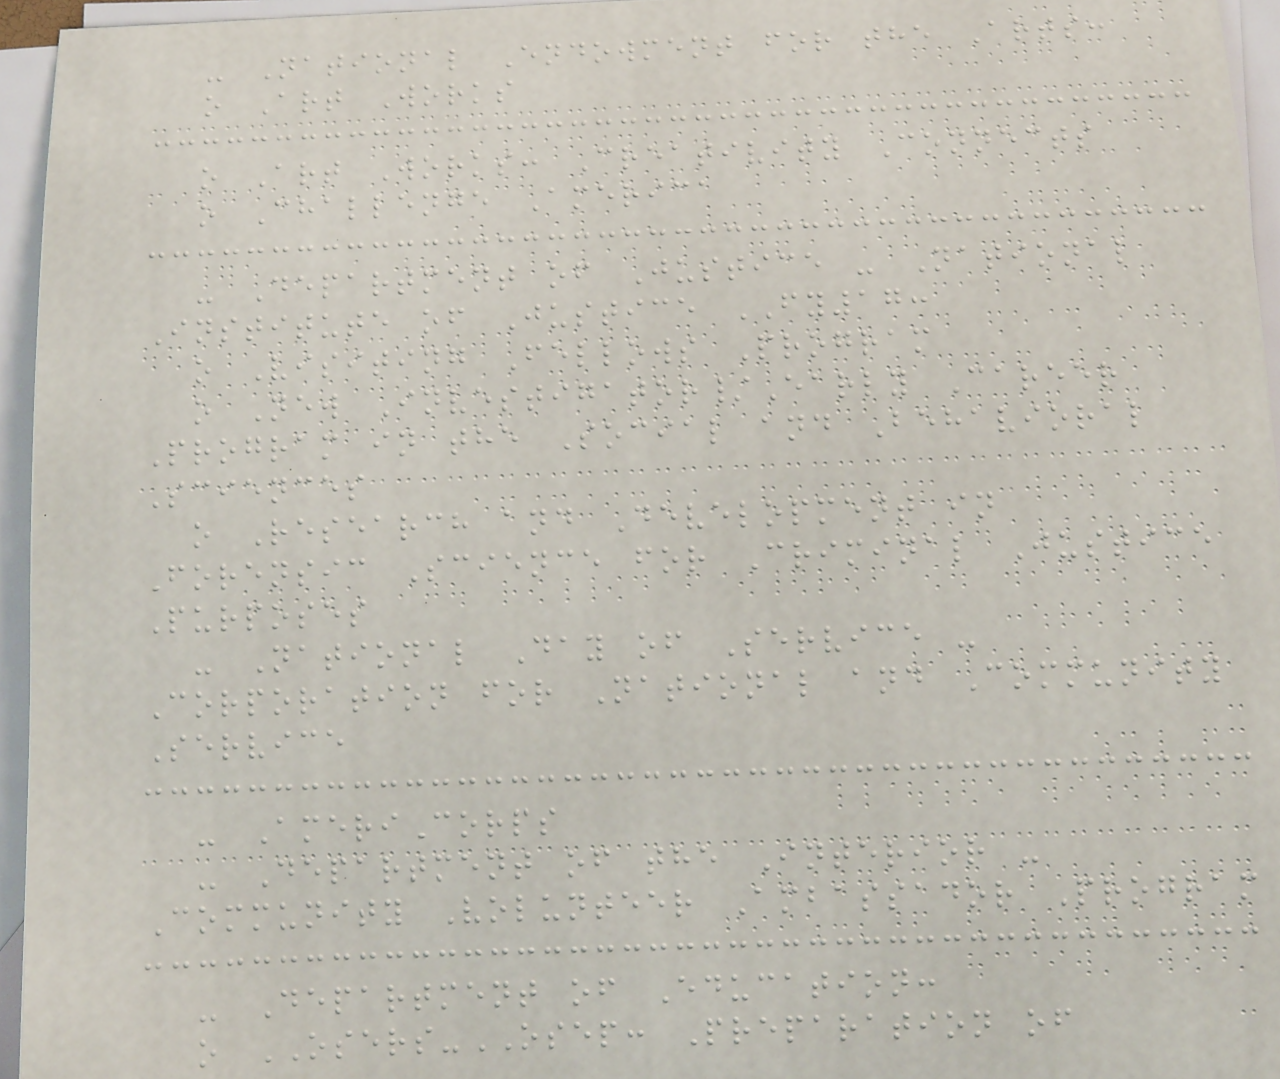- National Endowment for the Arts:
o Art Works
o Art Works: Creativity Connects
o Challenge America
- Department of Justice - National
Institute of Justice FY17:
o Visiting Fellows Program
o New Investigator/Early Career
Program in the Social and Behavioral
Sciences
o Research and Development in
Forensic Science for Criminal Justice
Purposes
- National Day of Service -
Corporation for National and Community
Service
- AmeriCorps
- Department of the Interior -
Community Volunteer Ambassador Program
- Department of Education:
o OSERS-OSEP: Preparation of
